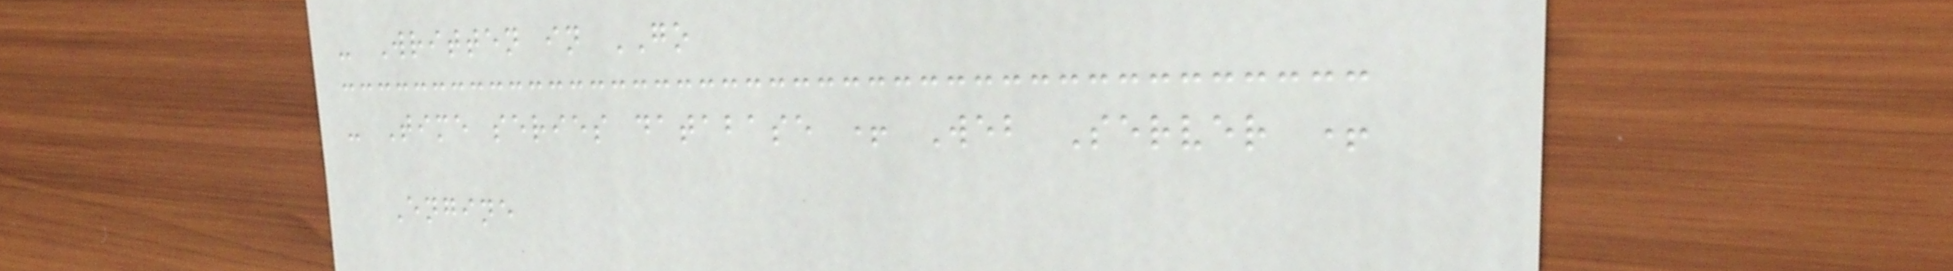- Written in GO
- Time series database + Web Server +
Engine
